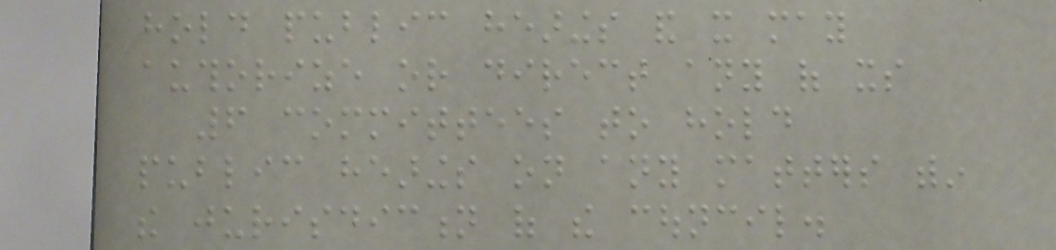hold public hearings and it may
authorize or direct any of its
6 committees to hold
public hearings on any matters within
the jurisdiction of the council.
